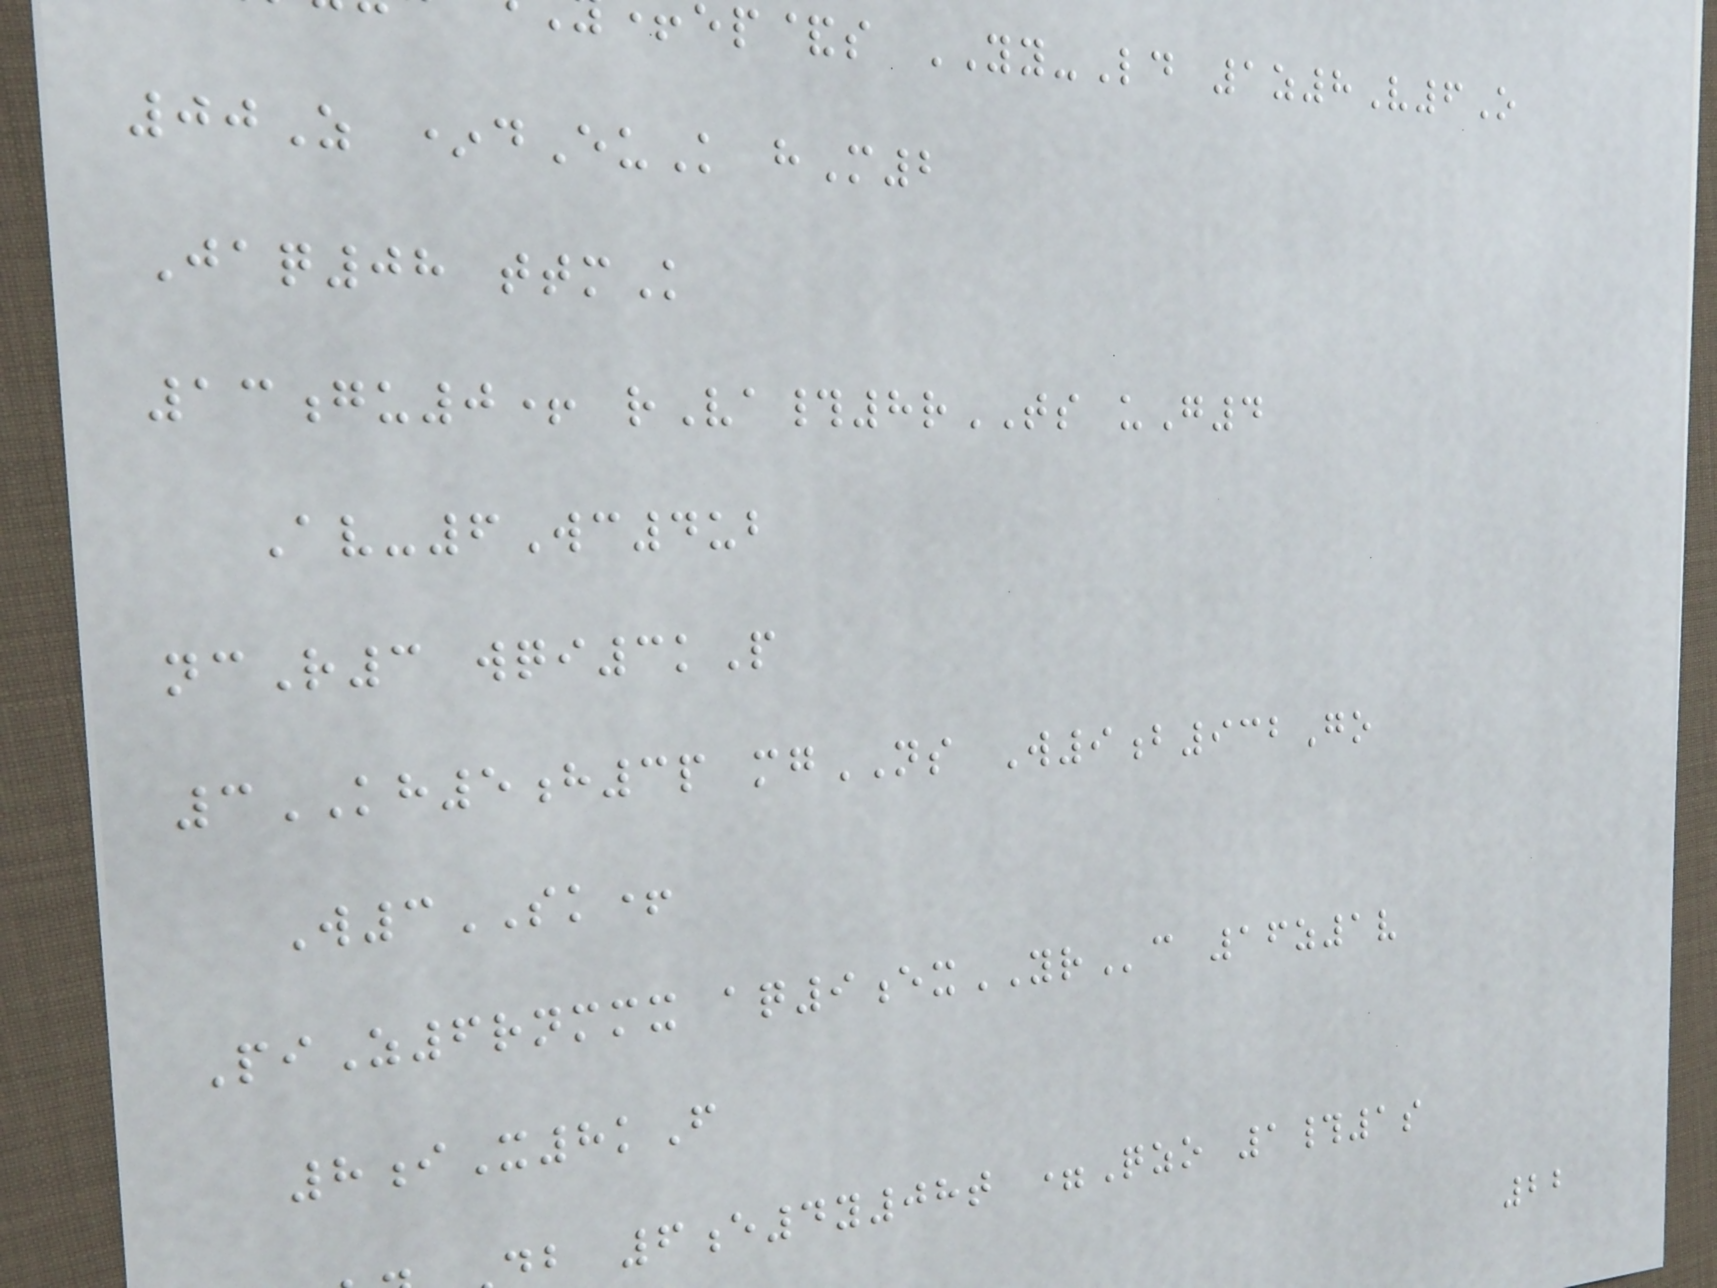ep&s YY-Ld 1z8V6O
00Z *dEuK hM2
Jaq08 ttmK
13gu0+ rVa#8rTS uG4
Av-6Wc4ub
ncR3 wqi3kP
3KH5h3p mgNS W9b932Go
W3SK+
PiZ6rnmmx aq9exYRc 16z1v
8iX8kF
b 6e4y08t =Qzo 1#1s
22
